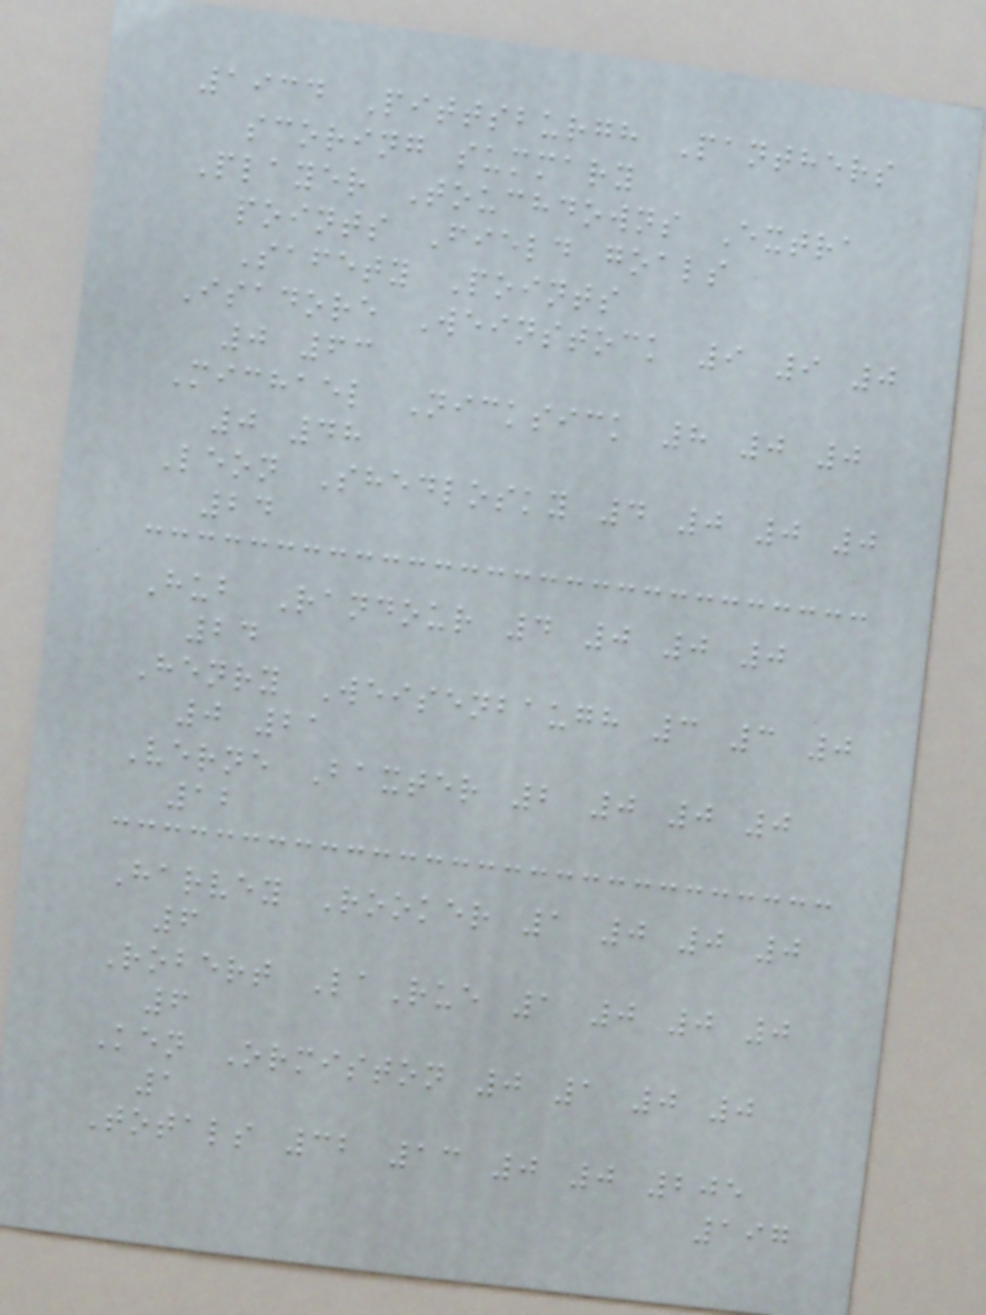1934 Pittsburgh Panthers
scoring summary
Player Touchdowns Extra
points Field goals
Safety Points
Isadore Weinstock 9 9 0
0 63
Michael Nicksick 8 0 0
0 48
Leon Shedlosky 4 0 0 0
24
Hub Randour 4 0 0 0
24
Henry Weisenbaugh 3 3 0
0 21
Verne Baxter 2 0 0 0
12
Harvey Rooker 1 0 0 0
6
Robert LaRue 1 0 0 0
6
Ken Ormiston 0 1 0 0
1
Totals 32 13 0 0 205
197
